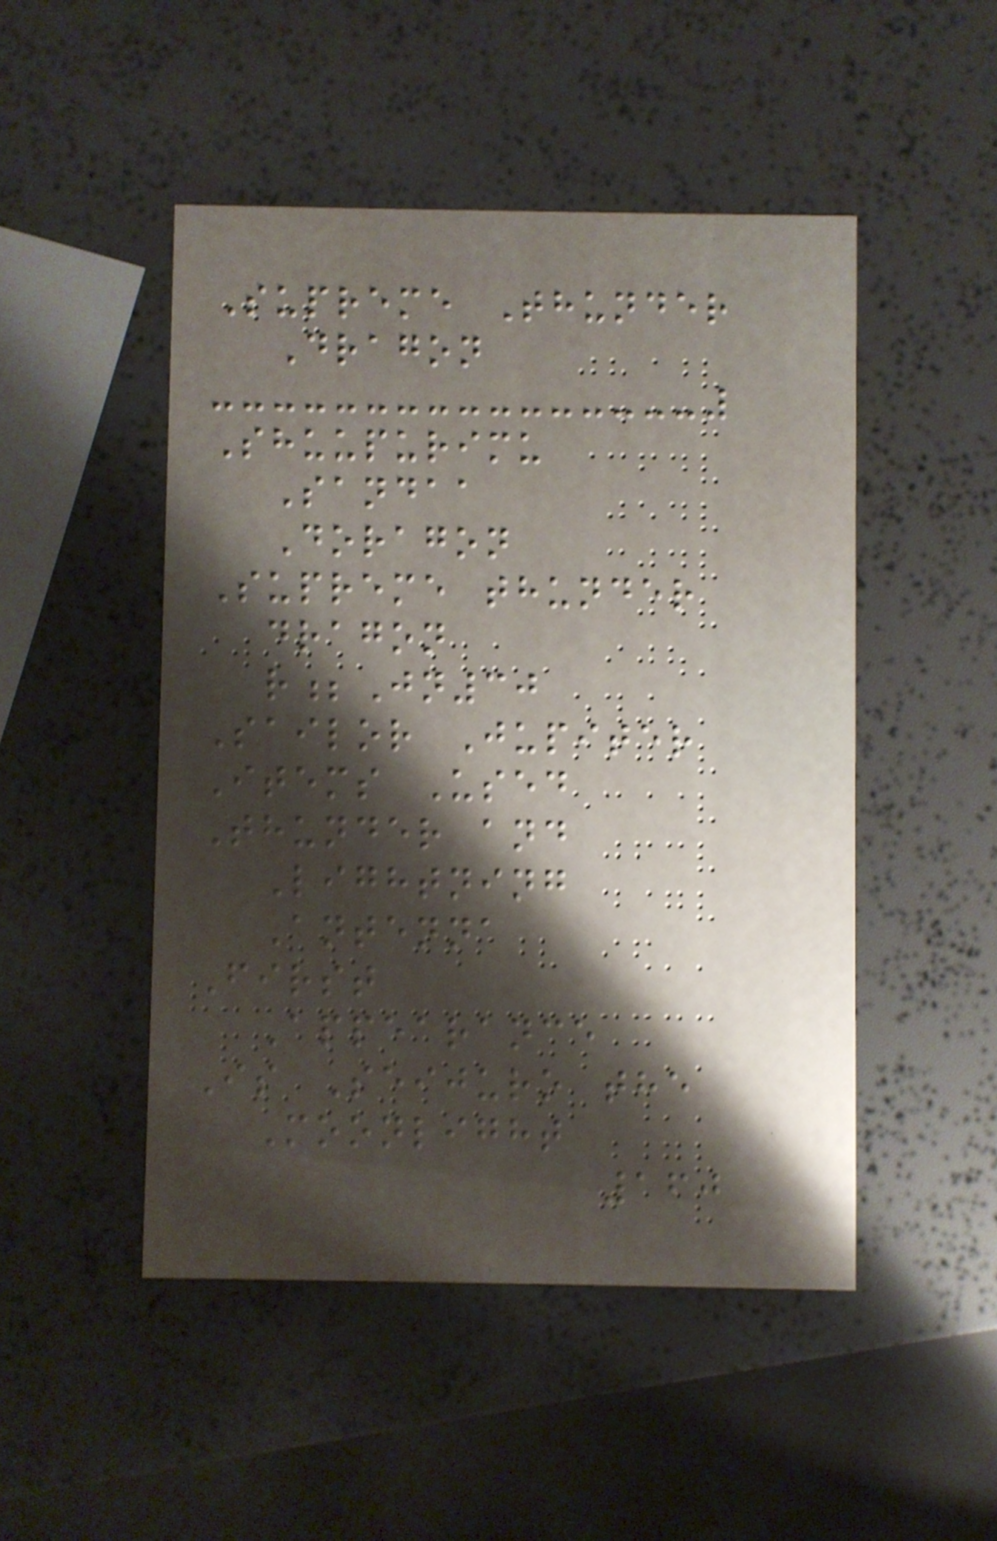Supreme Thunder
Dragon
Shuupurimu
Sandaa
Doragon
Supreme thunder
dragon
r;Jn30
Sailor Jupiter
Items Used
Thunder and
Lightning
Antenna
First
Appearance
Is Seijuro the
Moonlight
160
